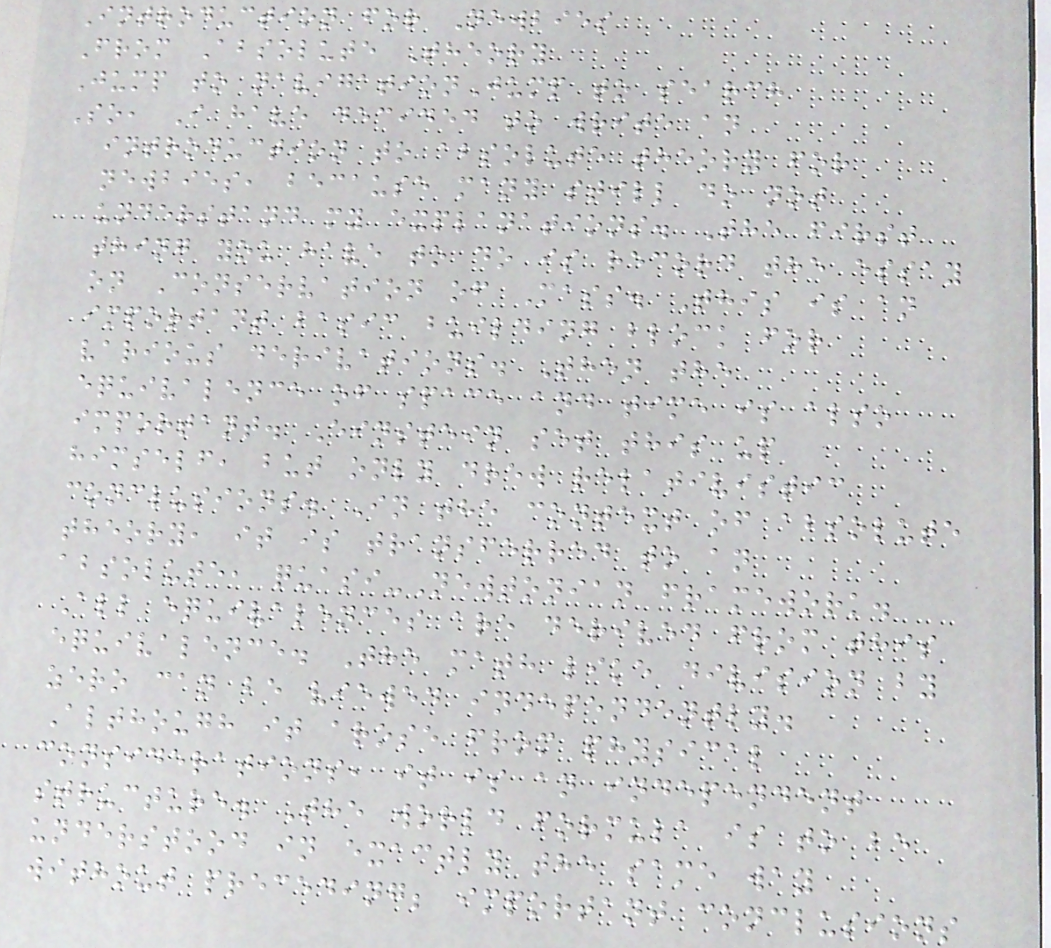Introduction for Newbies
From Absolute Theory
Jump to navigationJump to search
So, I have decided to write an
introduction to absolute theory for
newbies, because many still do not
understand my explanations. The first
thing you have to do is record the essay
on Conservation of Mass. This is an
important basic building block for
various derivations. Then the
equivalence of space and time is also
important. Einstein set this up
himself, but only drew relativistic
conclusions. In the context of absolute
theory, it is transferred to an
absolute, quasi-Newtonian framework.
All equivalences are derived from this
equivalence. The math like division by
zero can be viewed independently.
Although it arose from physical
considerations, it is an independent
structure. The world formula is to be
understood in exactly the same way
without preceding; important conclusions
